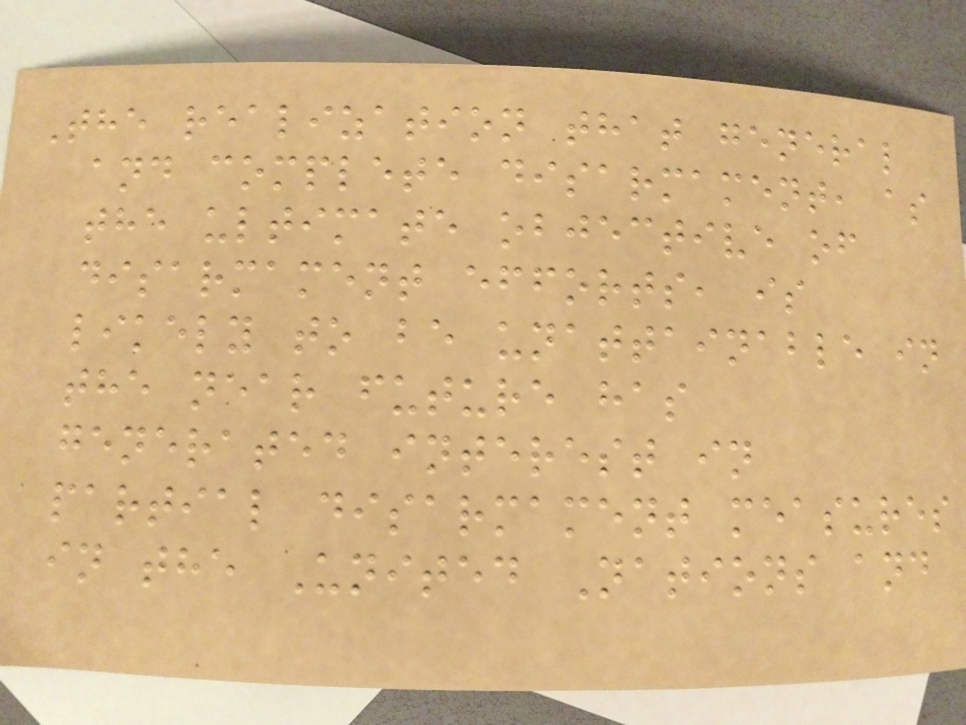The realization that general
and complete disarmament, as
the ultimate objective of
disarmament efforts, is
likely to be unattainable in
the near future has
generated interest in
partial disarmament measures
in the United Nations and
